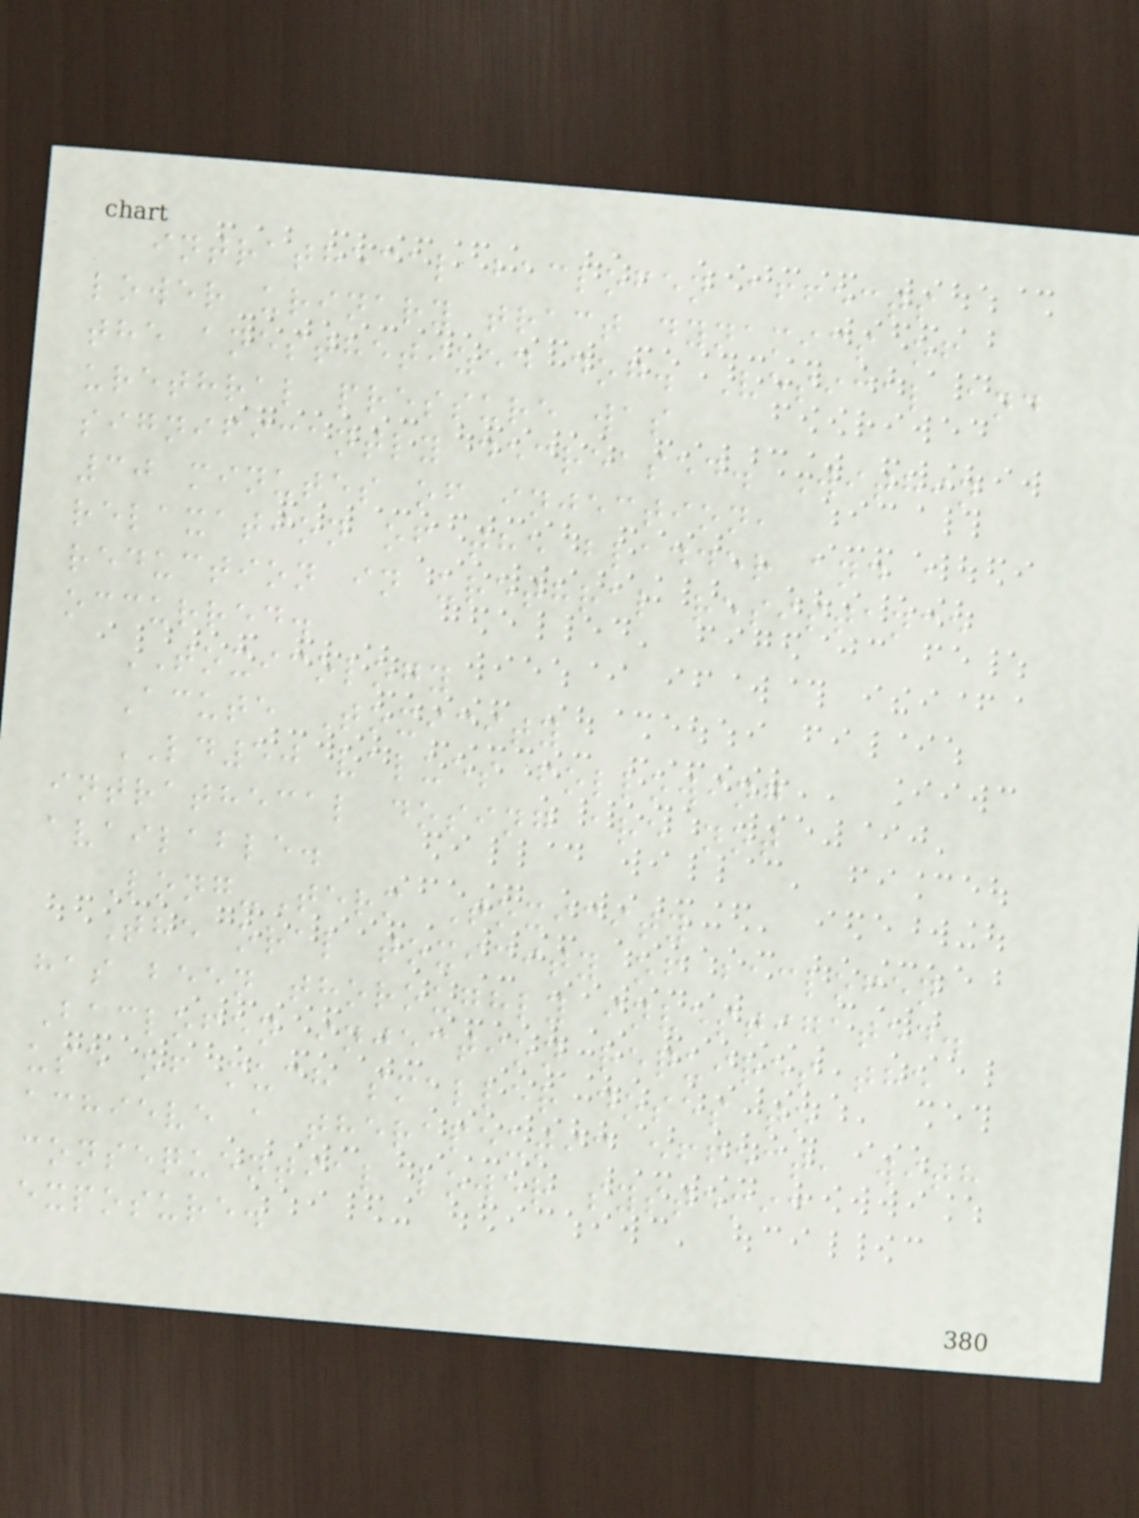intrathecal baclofen affects
lower urinary tract dynamics of
the anesthetized dog. Vesical and
urethral pressure was
significantly decreased. Within
30 minutes of injection,
relaxation of the bladder and a
reduction in urethral resistance
occurred.
TOXICOLOGY
Acute Toxicity
LD50 values following
intrathecal dosing are not
available.
Long-Term Toxicity
The oral toxicity of baclofen
has been thoroughly investigated.
Baclofen injection requires the
use of much smaller doses to
achieve a therapeutic effect, with
consequential lower systemic
exposure.
